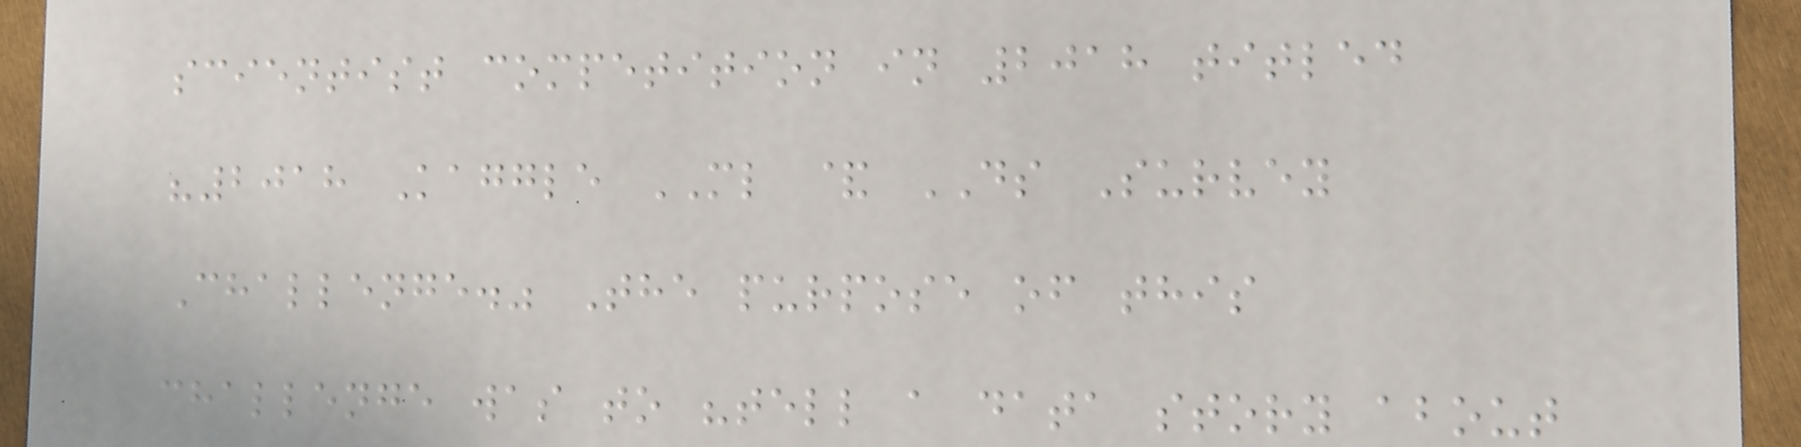scientist competition in 2018 titled
"2018 Kaggle ML & DS Survey
Challenge." The purpose of this
challenge was to "tell a data story about
